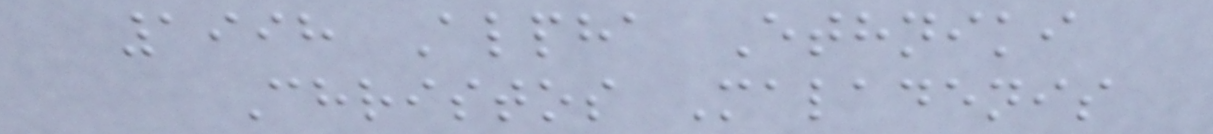1998 Alpha Ethniki
Christos Maladenis
